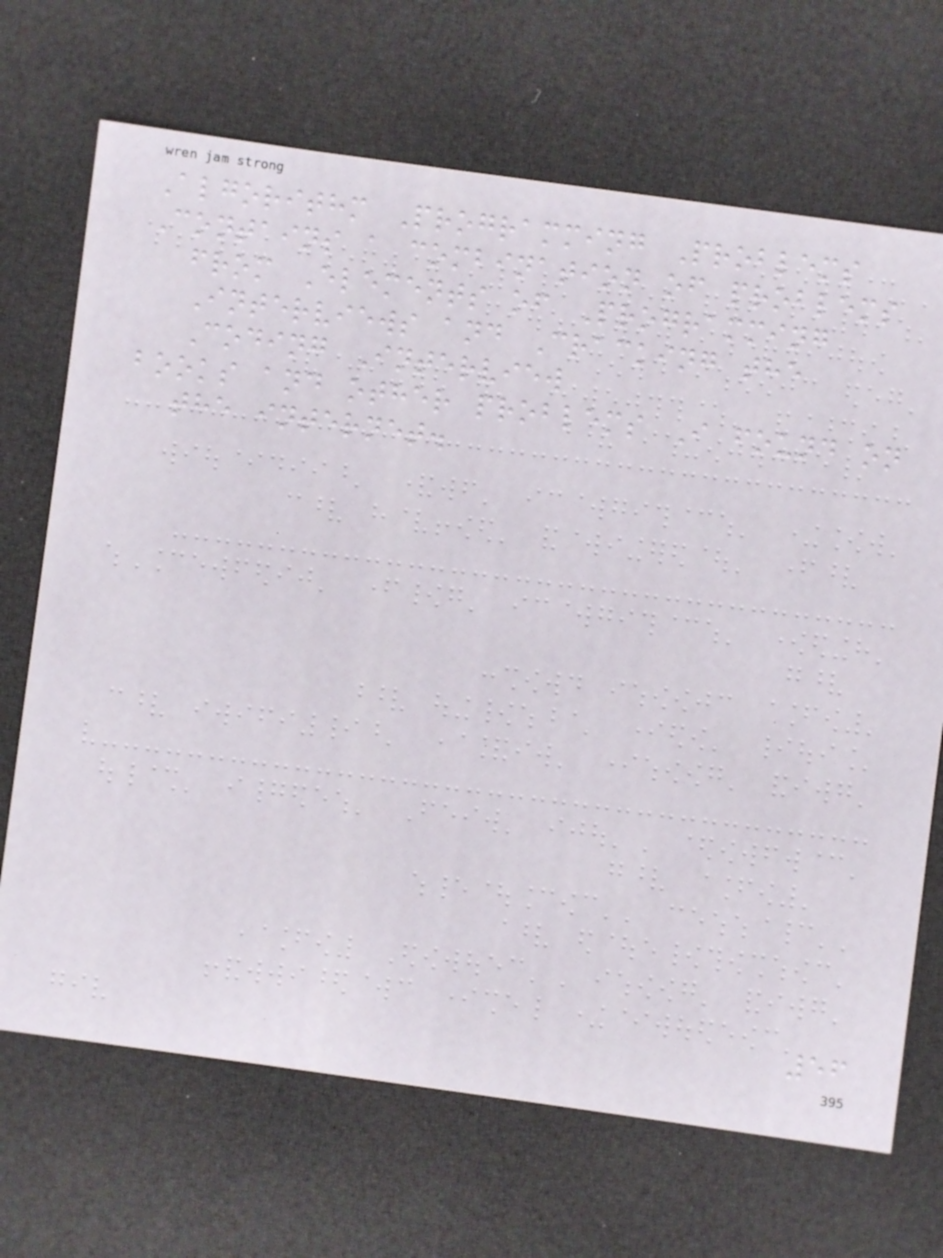Algorithm Programming Problems
Contains a combination of problems
from Elements of Programming
Interviews and Cracking the
Coding Interview
books and other problems I found on
the internet.
56
